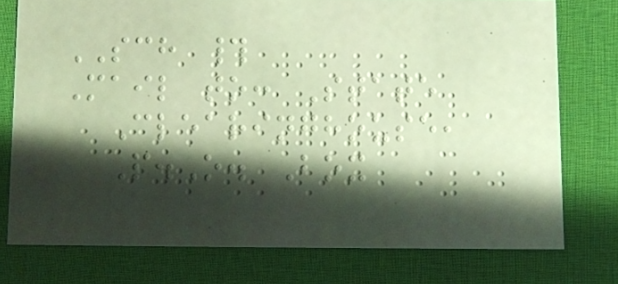SCH #
Mail to: State
Clearinghouse,
P.O. Box
